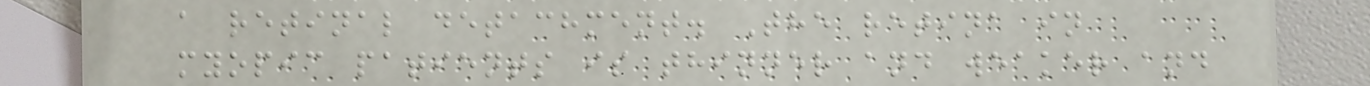a retinal detachment. The retina in
myopic patients is thinner and weaker and
